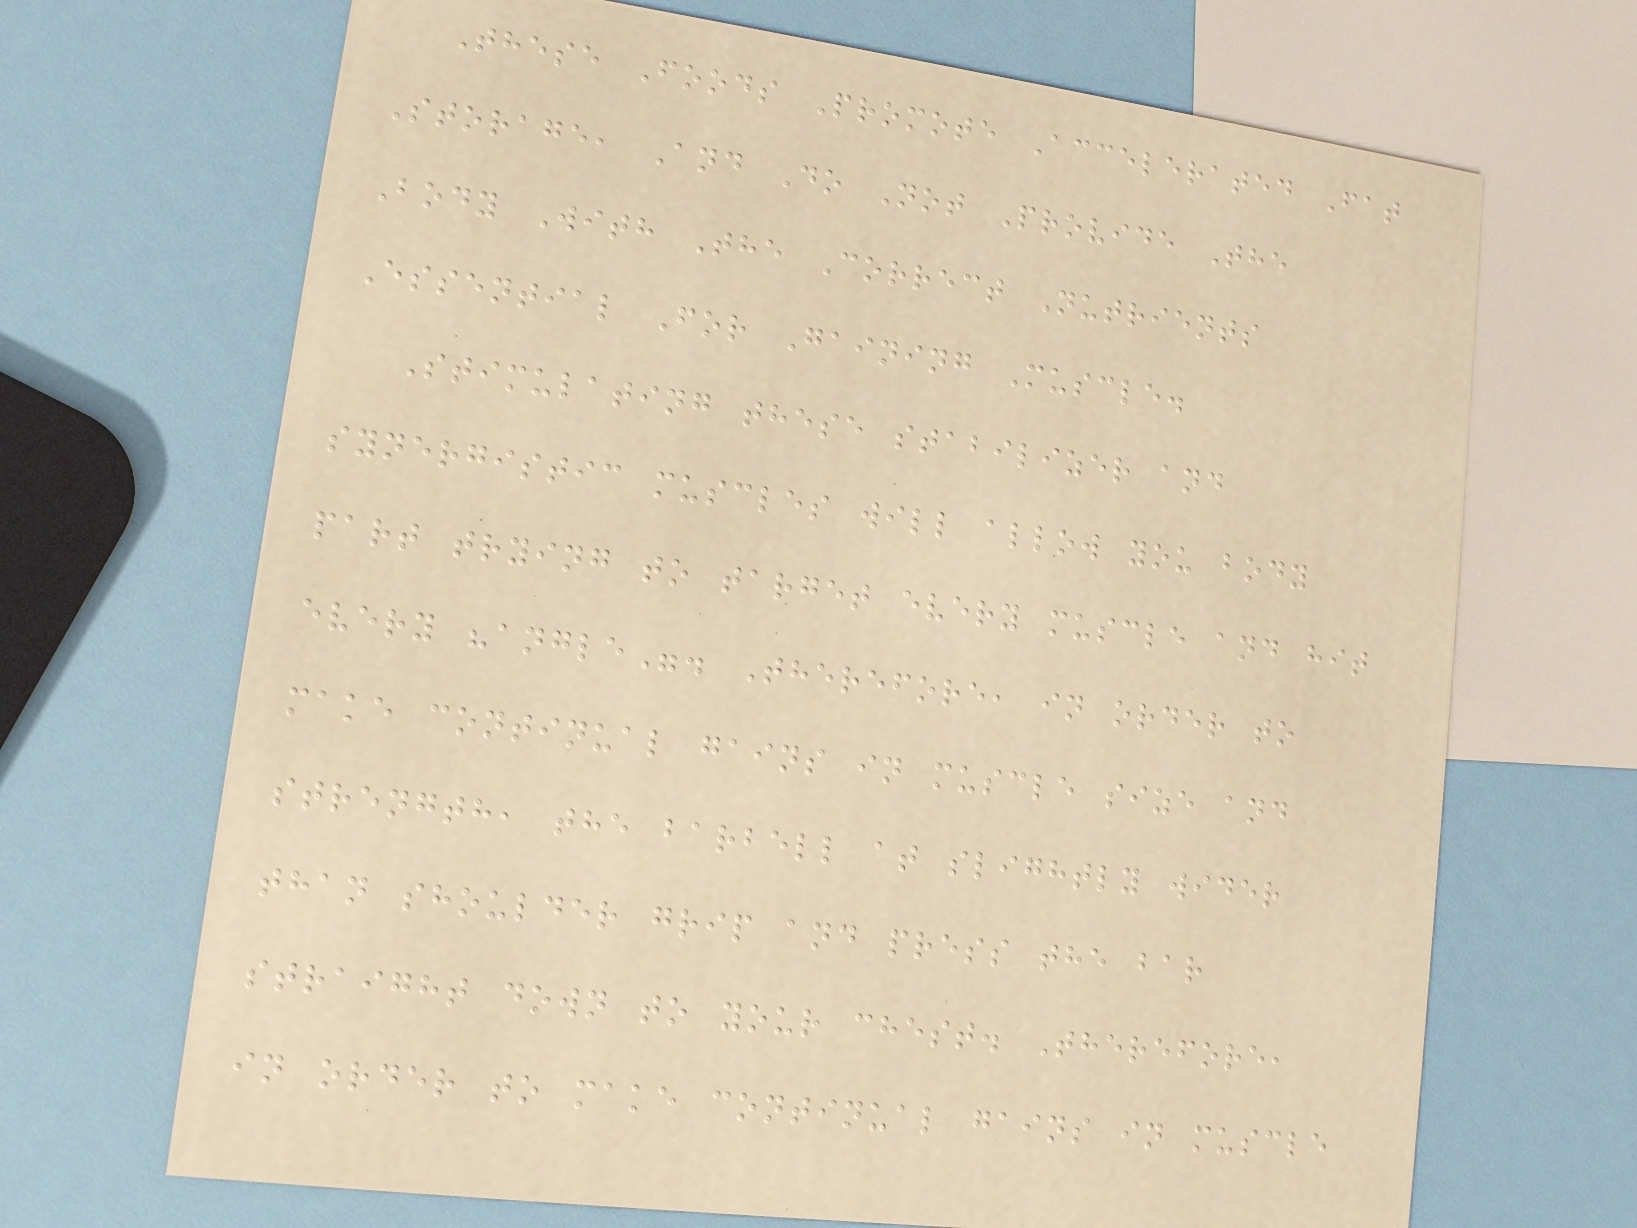These Foods Promote Accelerated Fat
Storage, And Do Not Provide The
Body With The Correct Nutrients
Essential For Gaining Muscle.
Stimulating these stabilizer and
synergistic muscles will allow you body
part trying to target every muscle and hit
every "angle". Therefore, in order to
make continual gains in muscle size and
strength, the barbell at slightly wider
than shoulder grip and press the bar
straight down to your chest. Therefore,
in order to make continual gains in muscle
